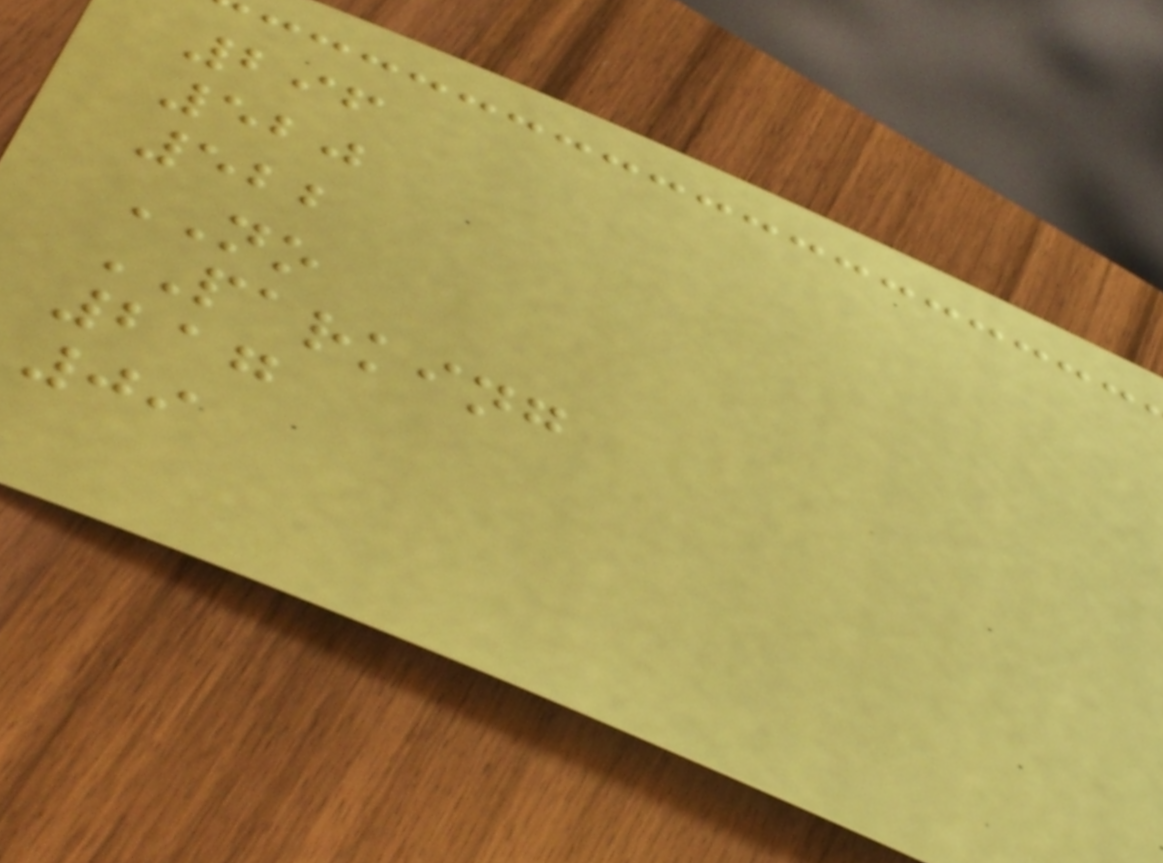296
520
522
NO
PARKING
217
09
